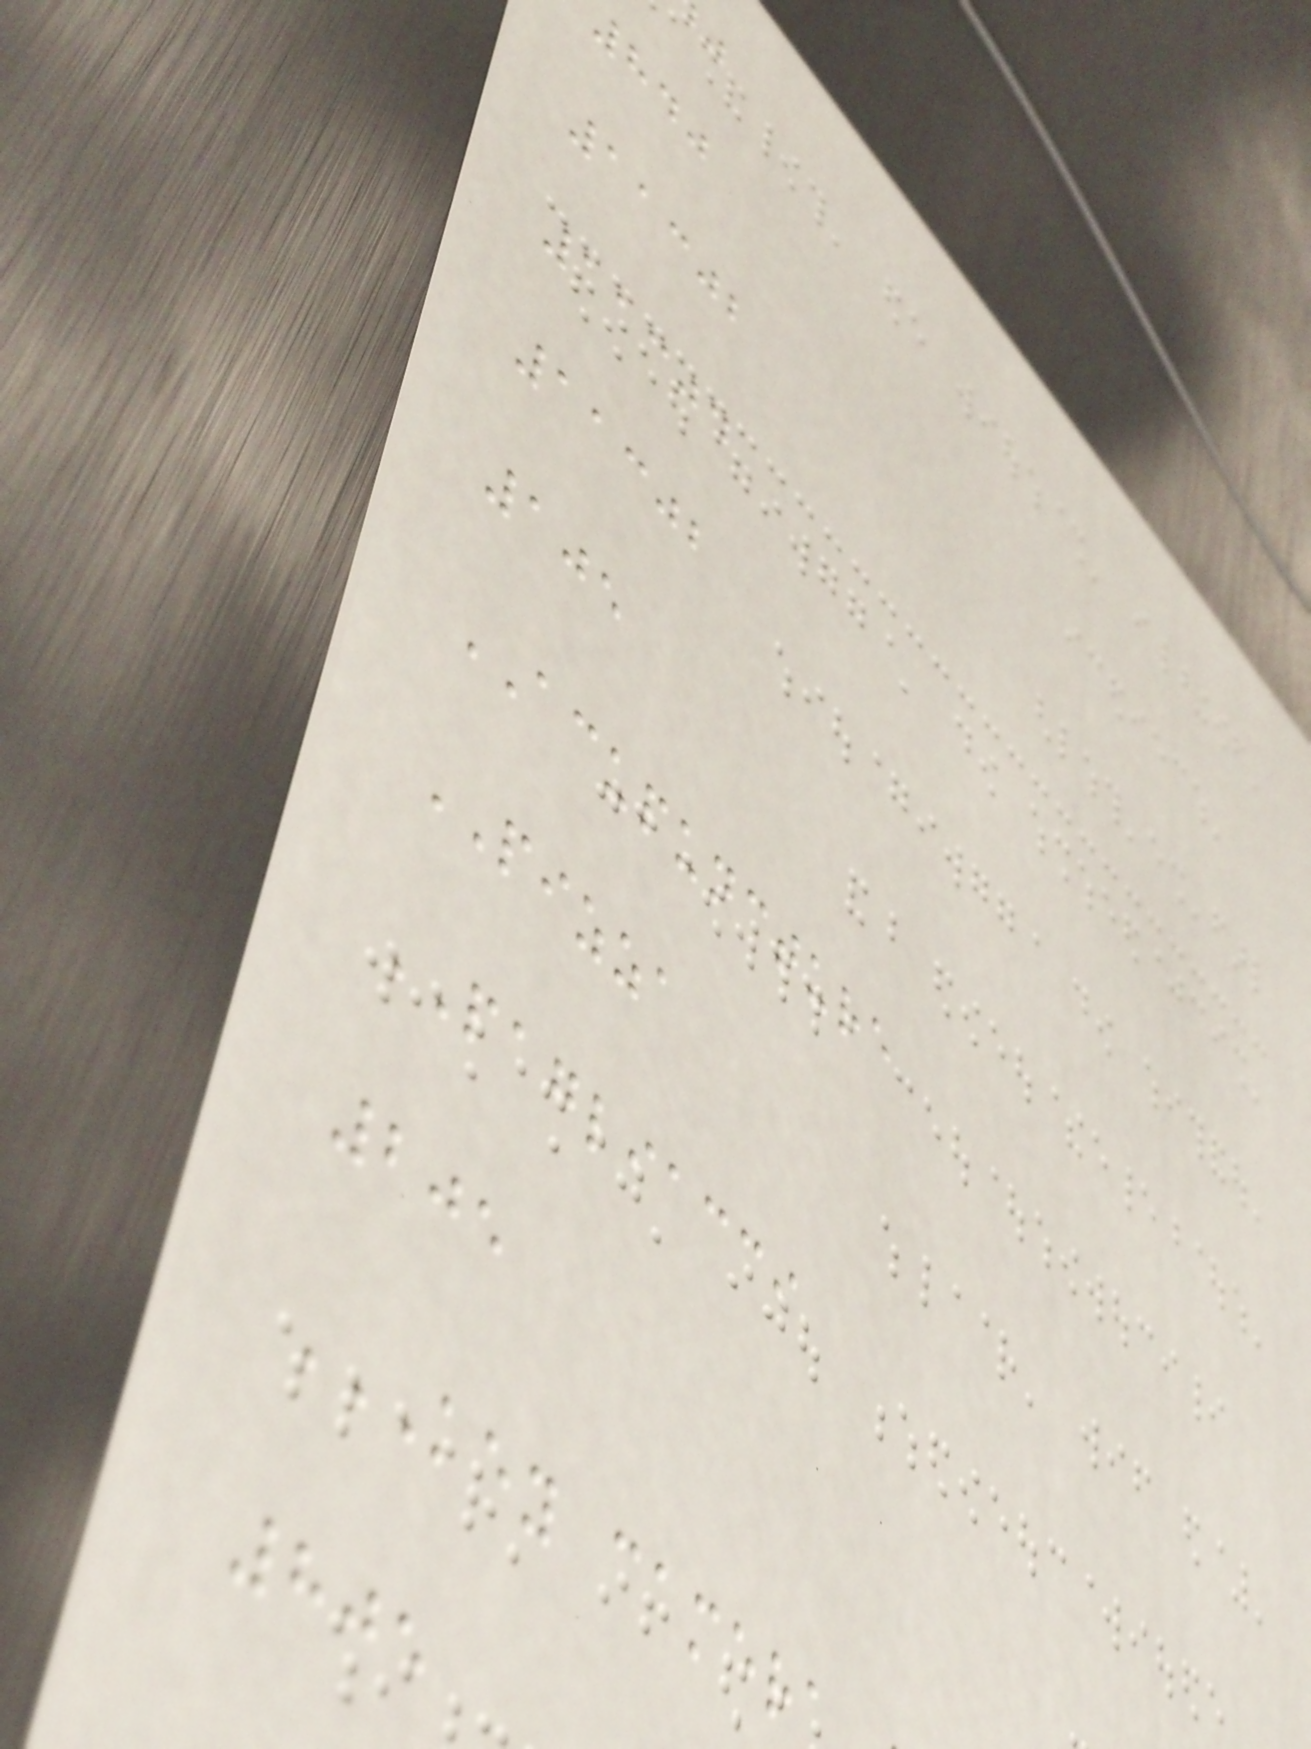840
11302
11304
11302
105
ACUPUNCTURE
PIZZA
PAGLIACCI
205
805
